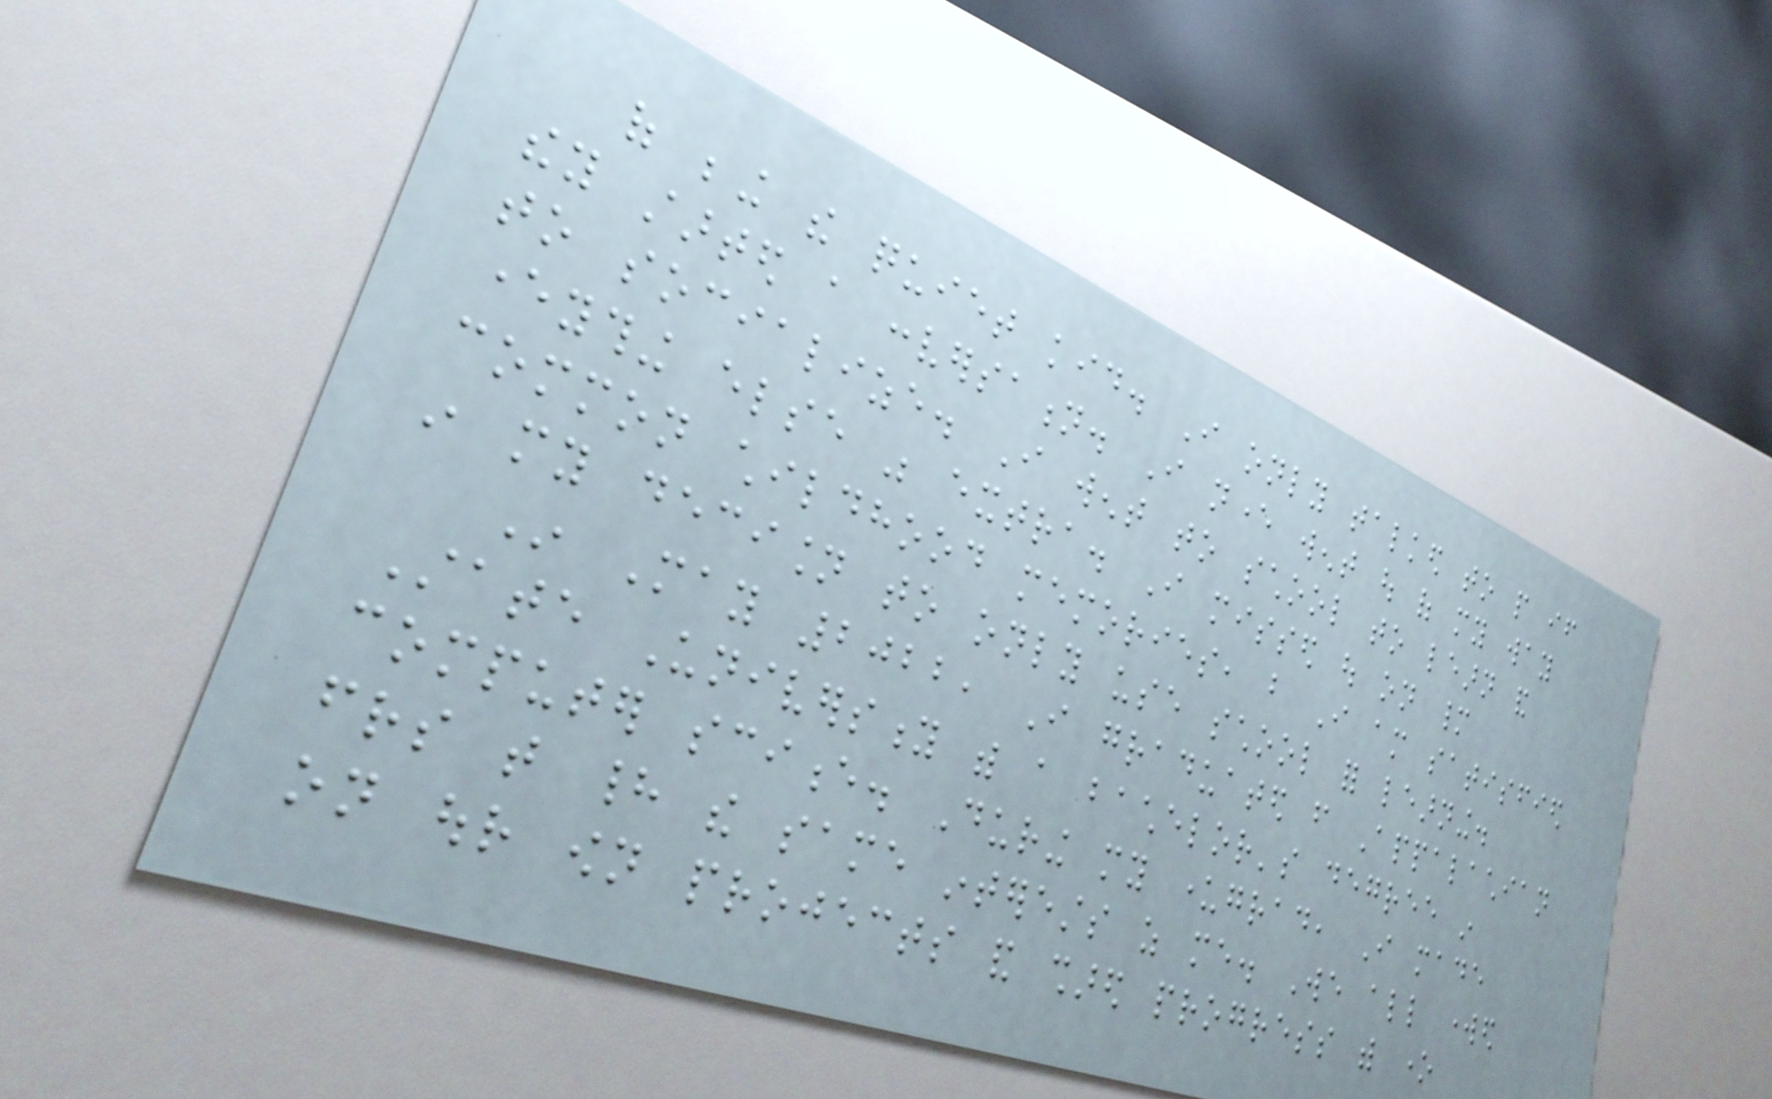of being the quiet kid. I only talked to people if
they started a conversation. I never went out of my way
to socialize. I went to school to learn and
everything else was extra. I missed out on many
common childhood memories, but I am satisfied
in my decision to only use school for learning.
In May 2022, I graduated from Appalachian
State University with a bachelor's degree in
computer science. During my undergrad, I made
friends that had the same interests as me. We all worked
on our own projects and shared progress with one
